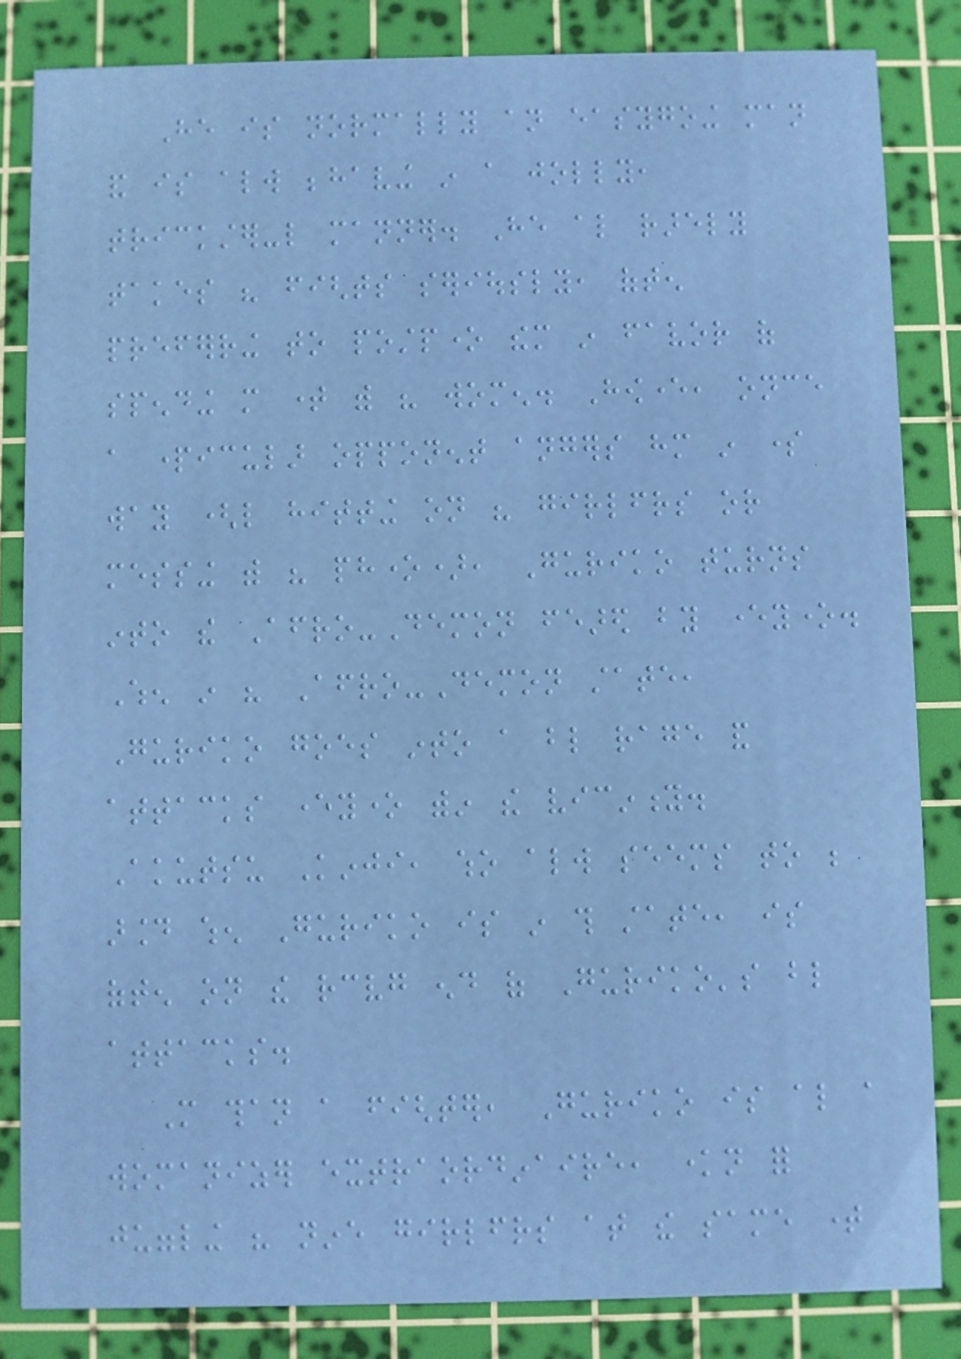He is normally an easygoing man
and is always behaving in a jolly,
trickster-like manner. He also rarely
takes his fights seriously, often
preferring to postpone them in favor of
spending more time with his women. However, once
a particular opponent angers him in some
way (like hitting on his girlfriends or
messing with his phone), Guriko turns
into the Afro-Demon feared by everyone.
When in his Afro-Demon state,
Guriko goes into a blind rage and
attacks everyone within the vicinity.
Akutsu Kinji, who always seems to be
around when Guriko is in this state, is
often on the receiving end of Guriko's blind
attacks.
More than a fighter, Guriko is also a
womanizer extraordinaire, known for
juggling his nine girlfriends at the same time
